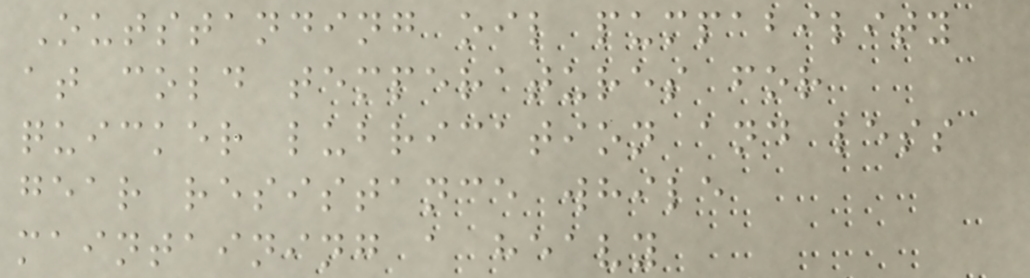Outstanding oil pumpability
at cold temperatures for
quicker lubrication and less
gear resistance while
maintaining a heavy
